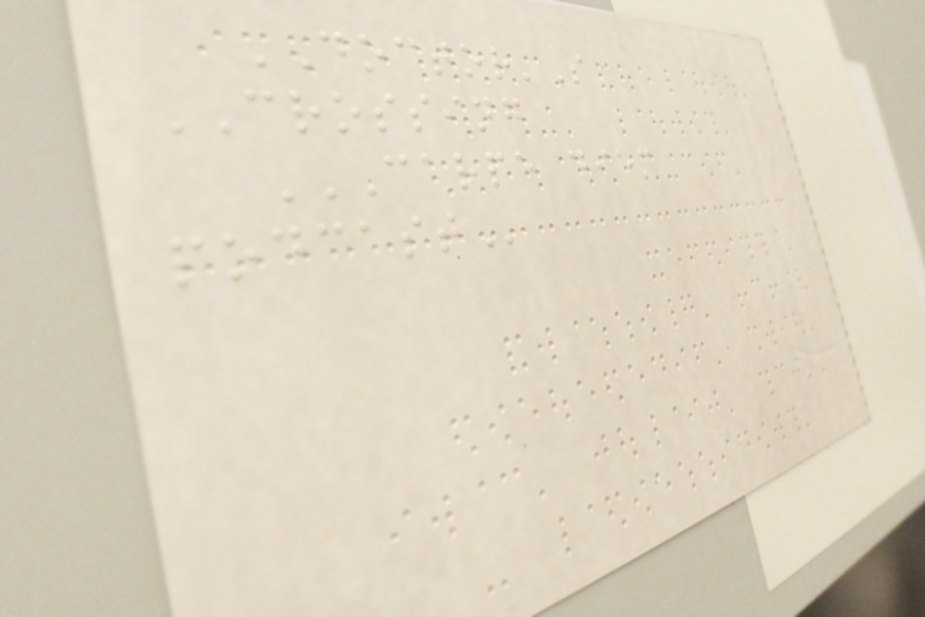DOCTOR'S
CROSSING
CARPE DIEM
PODCAST
